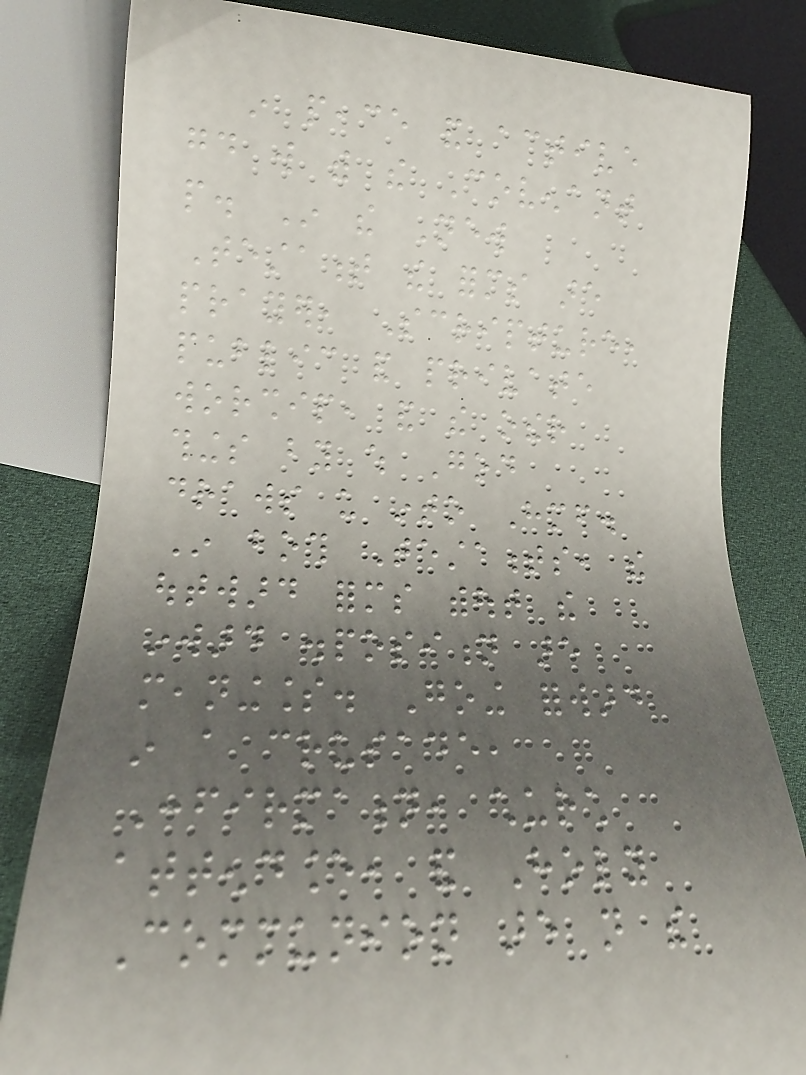in peace and active
good will with the Covenant
people. In the New
Testament the forms are
prayer, Scripture,
public and private
worship, and the other
things by which God
draws us into Himself.
In both Testaments, the
outward forms without the
inward disposition are
meaningless. Going forward
in a crusade,
Confirmation, church
attendance, and Holy
Communion are not the
